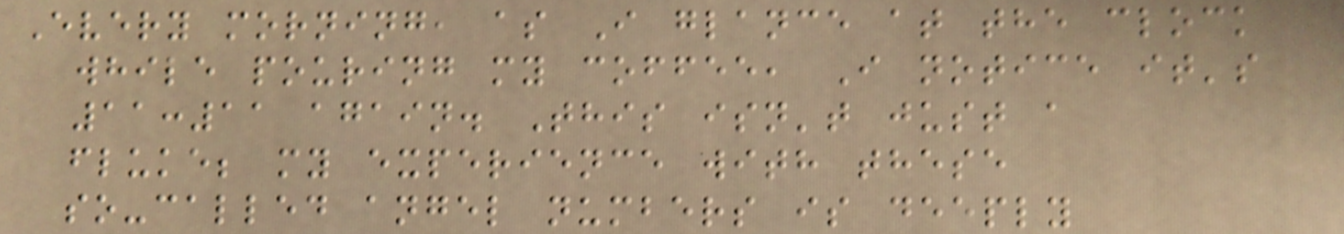Every morning, as I glance at the clock
while pouring my coffee, I notice it's
11:11 again. This isn't just a
fluke; my experience with these
so-called angel numbers is deeply
